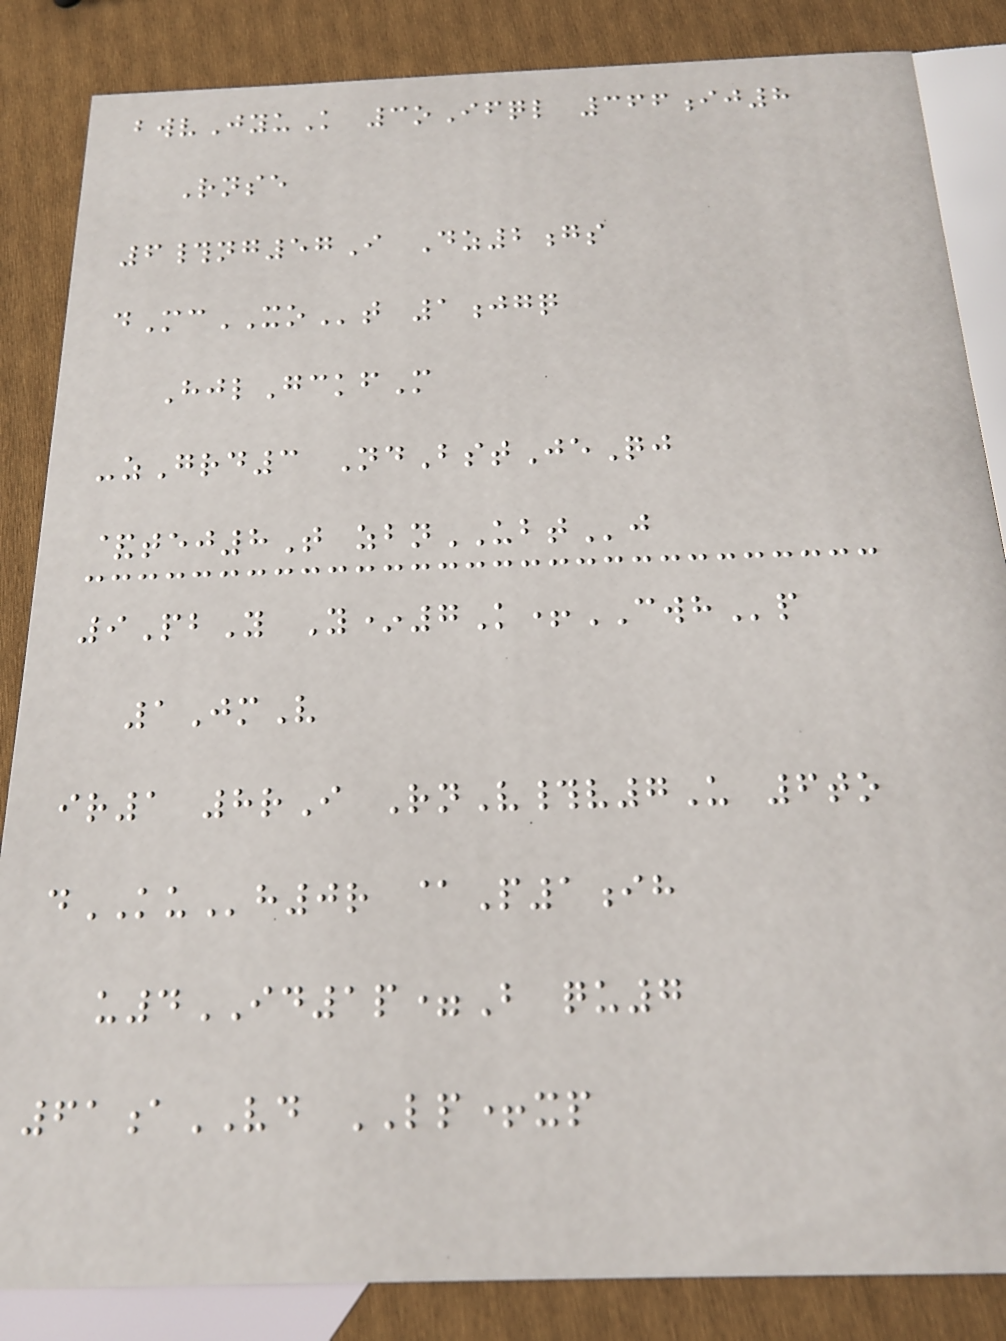bwvJyuK 3oIfql 366ij8
Rnse
6#ng57I Dz2gs
dMcXOt 1jgq
HjlGckfM
-zGrd3 NdBstJeQj
&tej8T zbnUBTj
9PbY Y*7K+CWHp
1JmV
ir1 8rI RnV#v7U 6to
dKUh0r @P1ih
u4ID1p=B qu7
61aVD LP+xp
